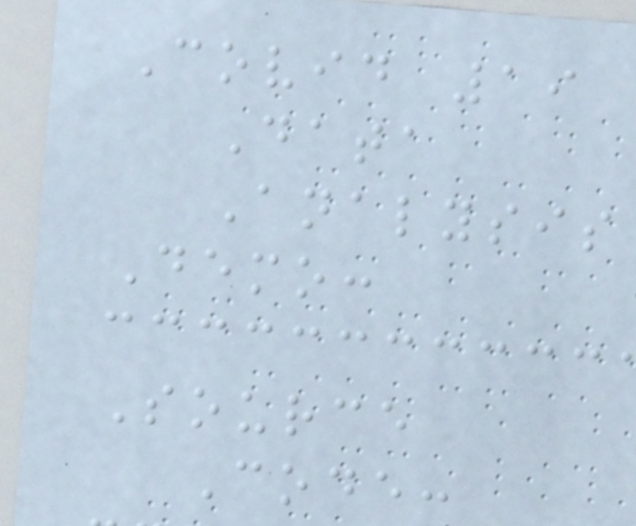Covid 19
Data
Analysis
Demo:
Source
Code:
